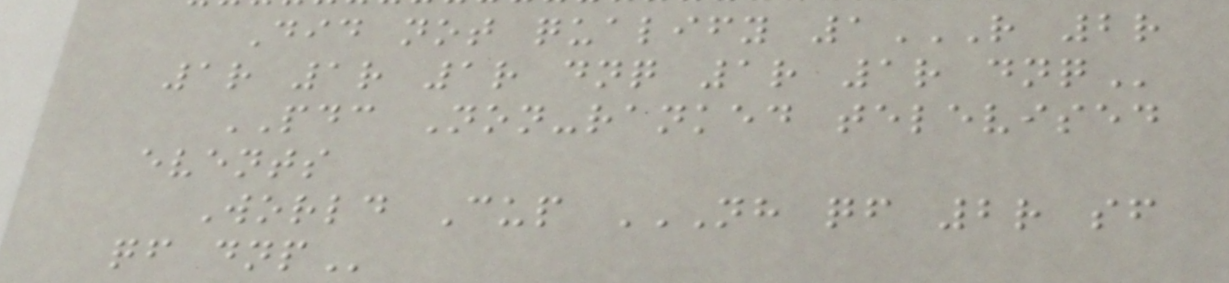Did not qualify 1R 2R
1R 1R 1R DNQ 1R 1R DNQ
PDC Non-ranked televised
events
World Cup NH QF 2R SF
QF DNP
